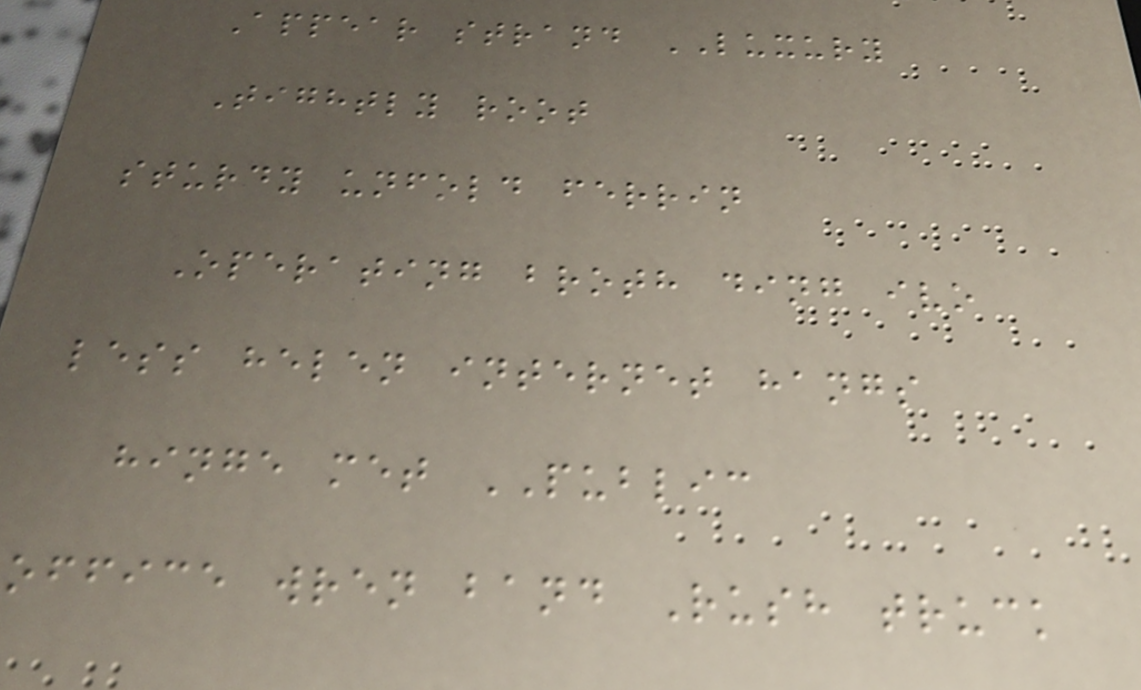Appear strand LUXURY
Tightly root
sturdy unfold ferrin
Operating broth ding ivo
less helen internet hangs
hinge met PUBLIC
office wren band Rush truck
